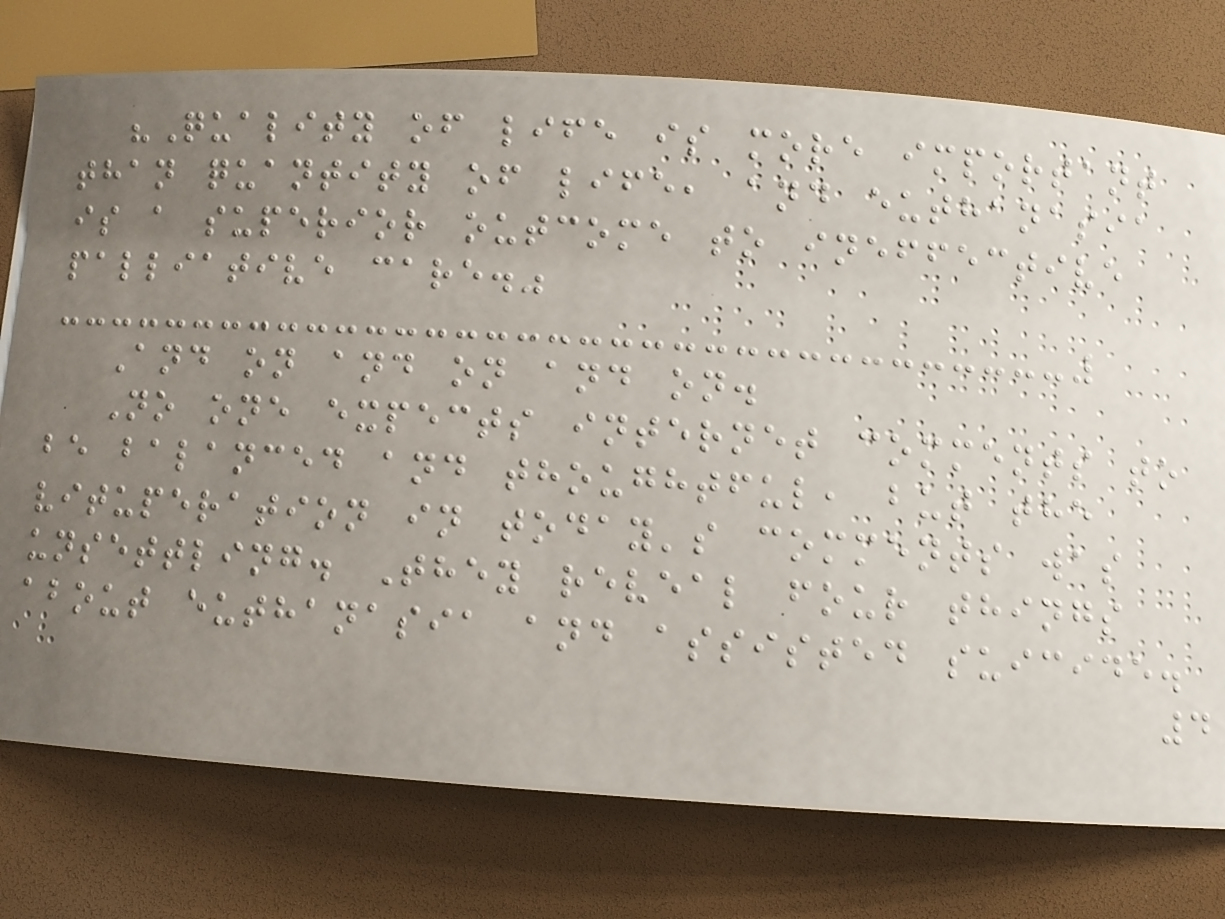"Quality of life is more important
than quantity of life, and euthanasia
is a superior outcome to ineffective
palliative care."
And on and on and on.
No one expects internet comments to
be balanced and thoughtful, but the
vituperation in today's comments was
unsettling. They reveal four things
about euthanasia and assisted suicide.
4
